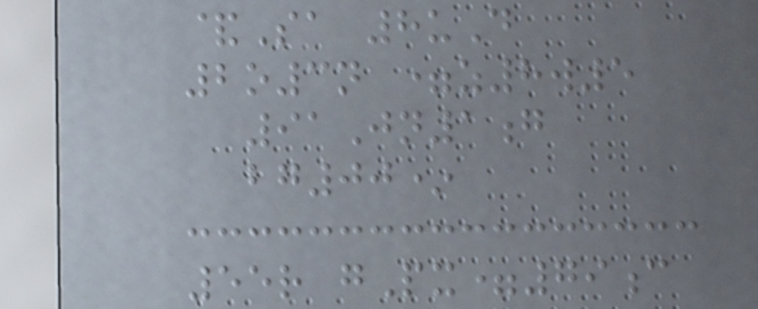&Sa 8uD
2o3n =z8w5
91Jn1g
bg00*
55r gPx=79c
